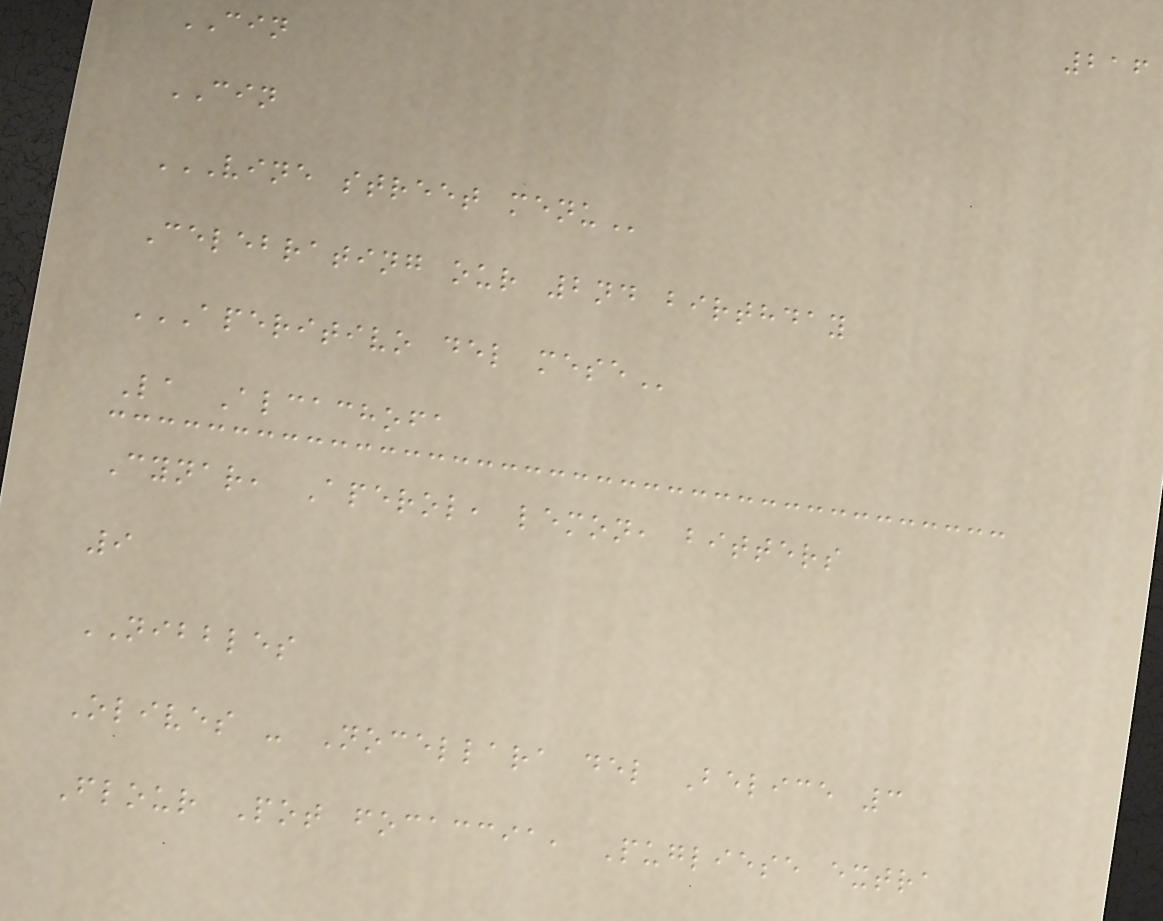216
CIN
CIN
VINE STREET MENU
Celebrating our 2nd birthday
APERITIVO DEL MESE
La Alcachofa
Cynar, Aperol, lemon, bitters
9
NIBBLES
Olives - Nocellara del Belice 3
Flour Pot focaccia, Pugliese extra
